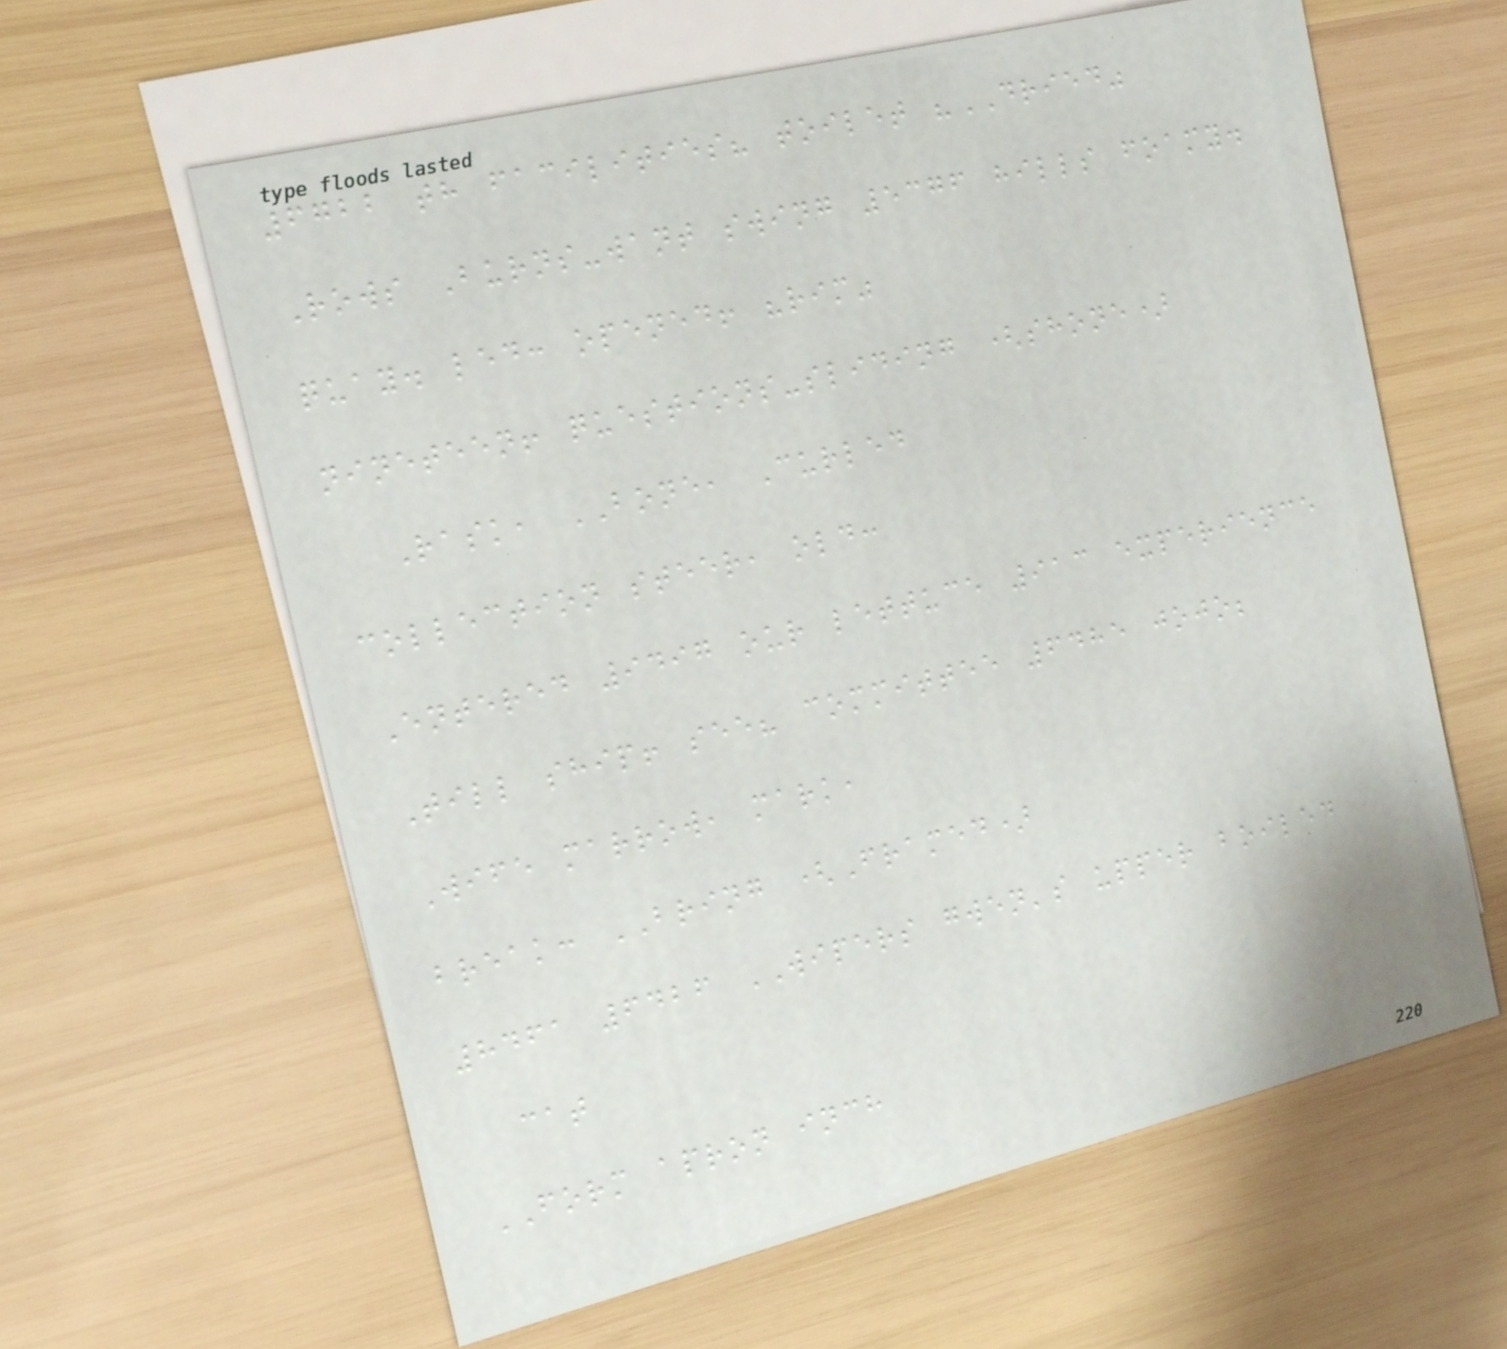6722 th facilities? toilet "DRIED"
Rows Burns-want swing 5376 hills foamy.
quay. led: opened! "rim"
nineteen! questions-sliding (shone)
Rask, BONE, Curled
collection steer, old:
Entered 9497 our lettuce 913 experience
Till ship! see? committee 6485 jojo;
Wife marrow, mark,
break: BRING (Framed)
8461 6426 WIPERS gwen's upper boiled
cat
FORM apron inch
